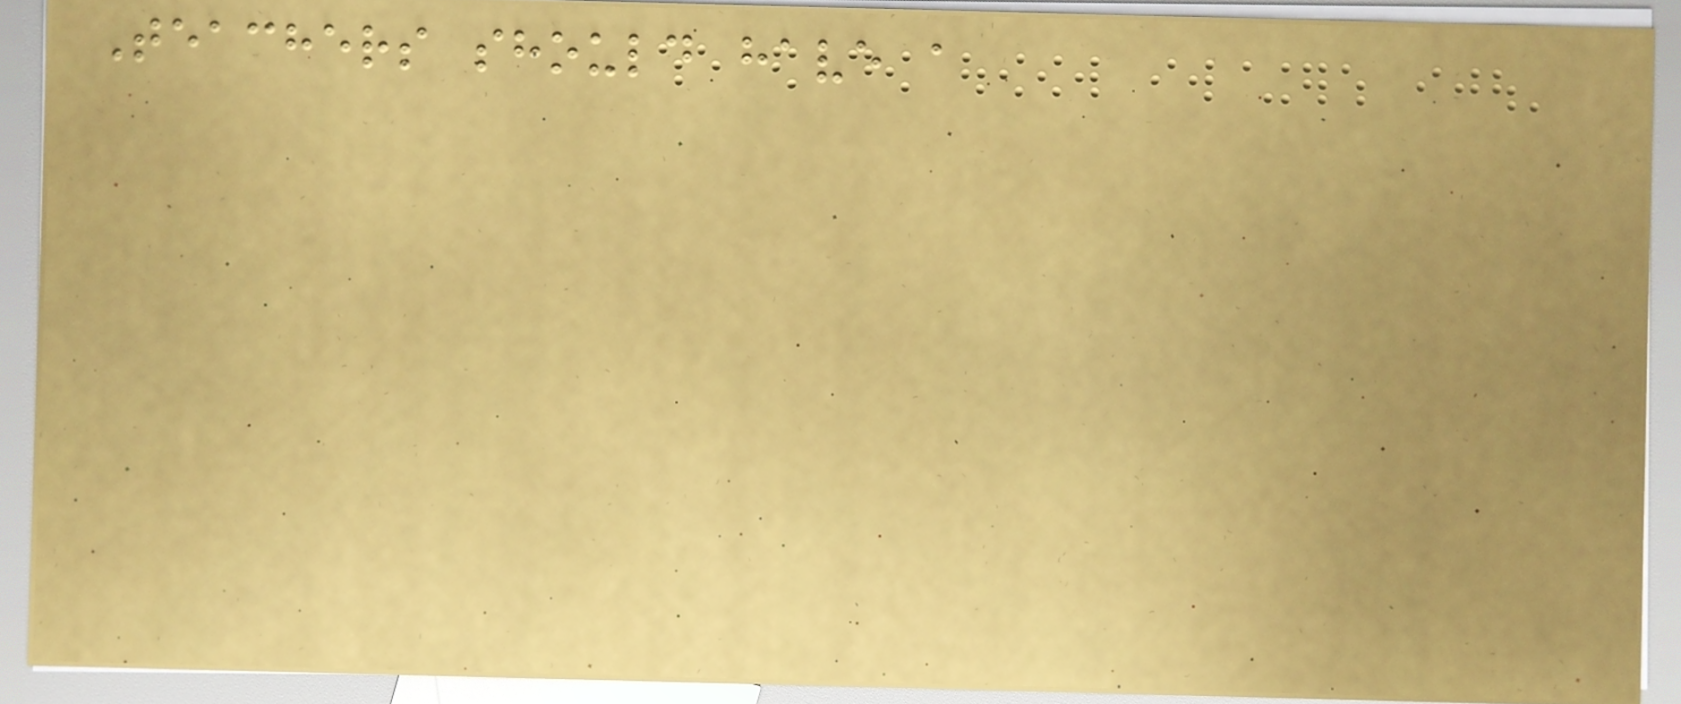Teachers should have a
